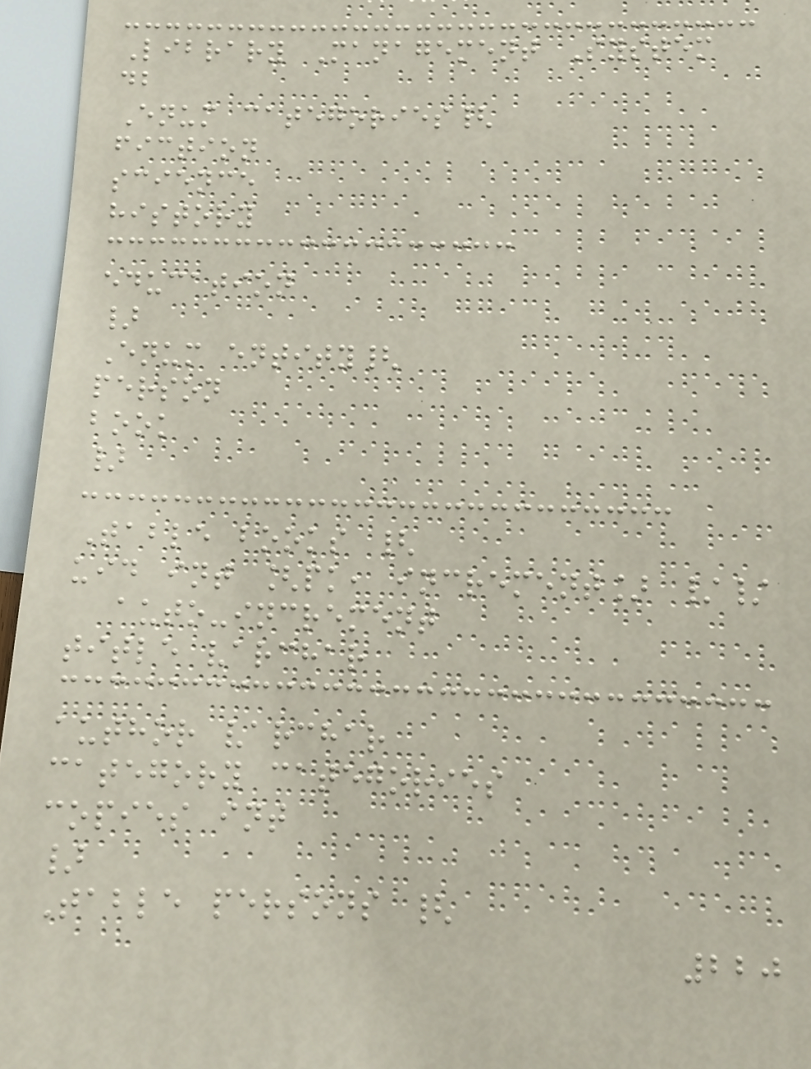Library Management System
db
Enum categories{
fiction
science
history
education
}
Enum entity{
person
book
}
Table books {
uid int [pk, increment] //
auto-increment
title varchar
author varchar
category categories
copies int
}
Table persons {
220
